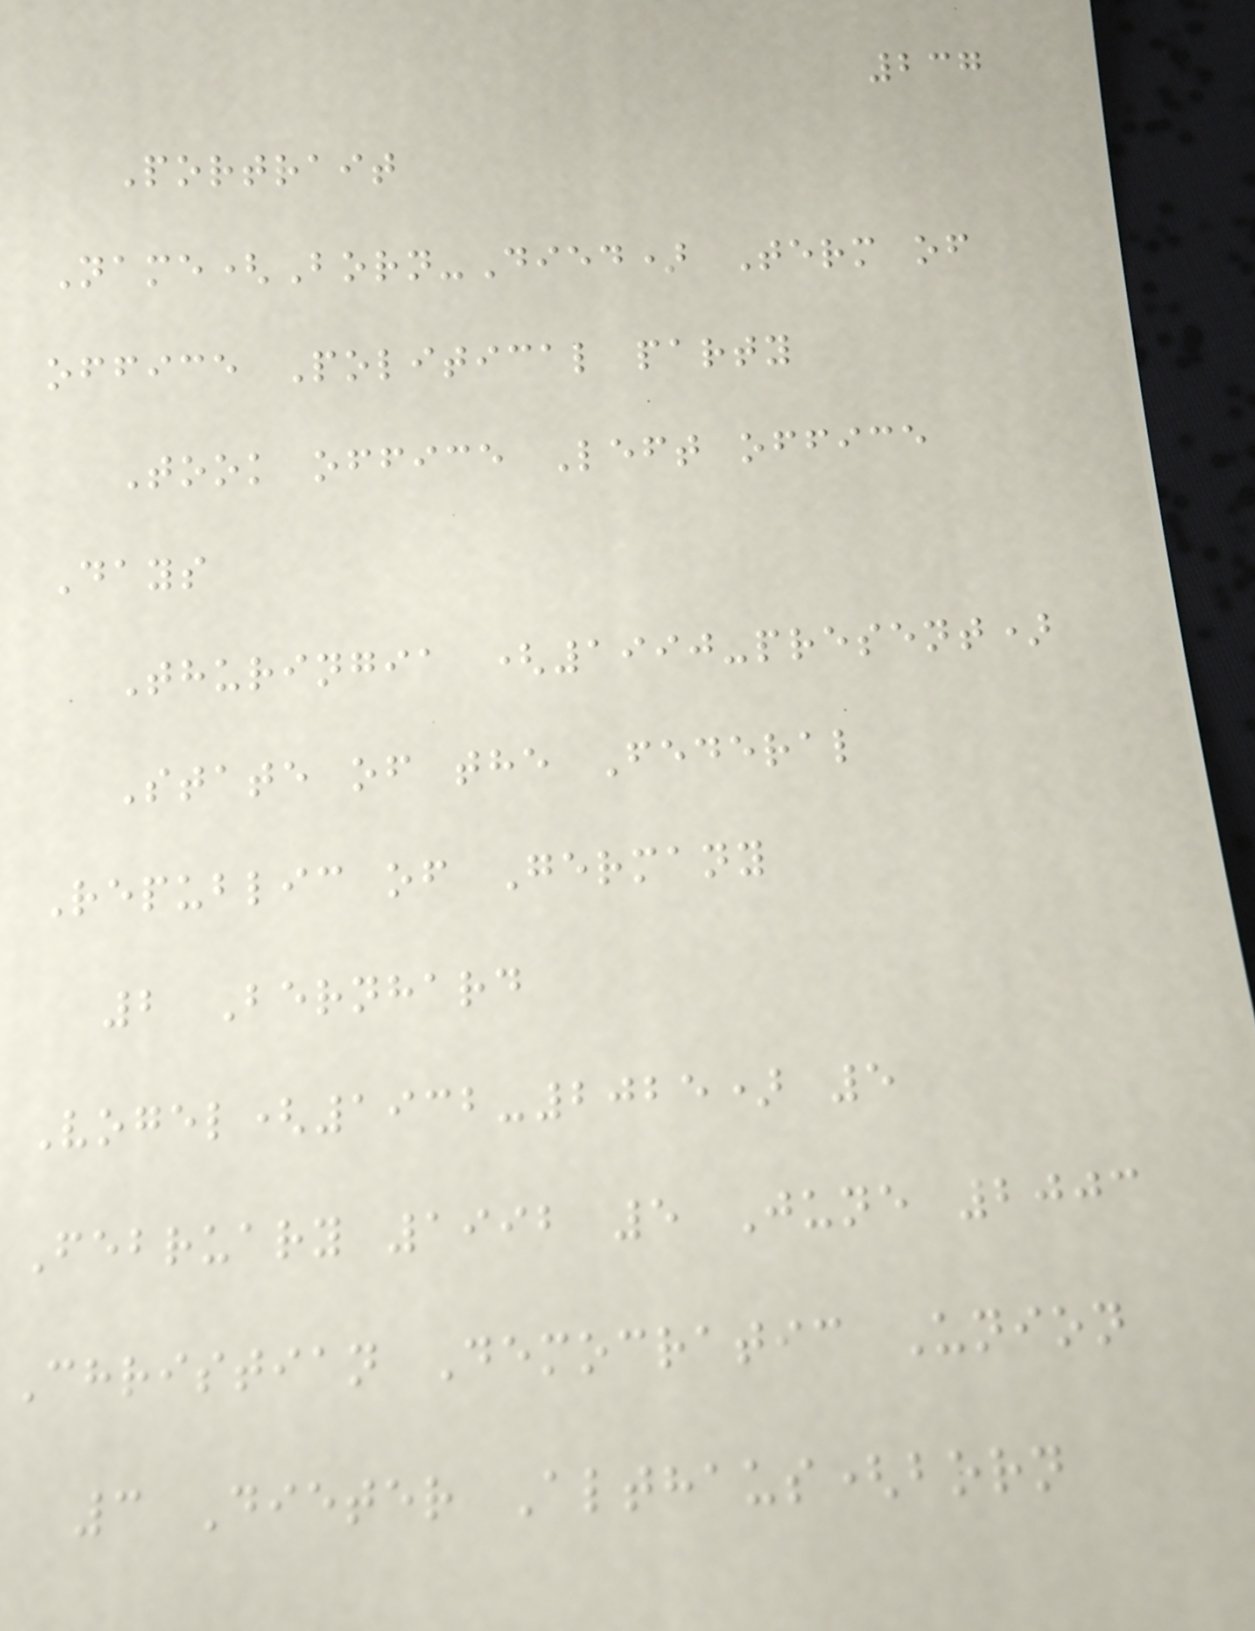237
Portrait
Name(Born-Died) Term of
office Political party
Took office Left office
Days
Thuringia (1990-present)
State of the Federal
Republic of Germany
2 Bernhard
Vogel(1932-2025) 5
February 1992 5 June 2003
Christian Democratic Union
3 Dieter Althaus(born
